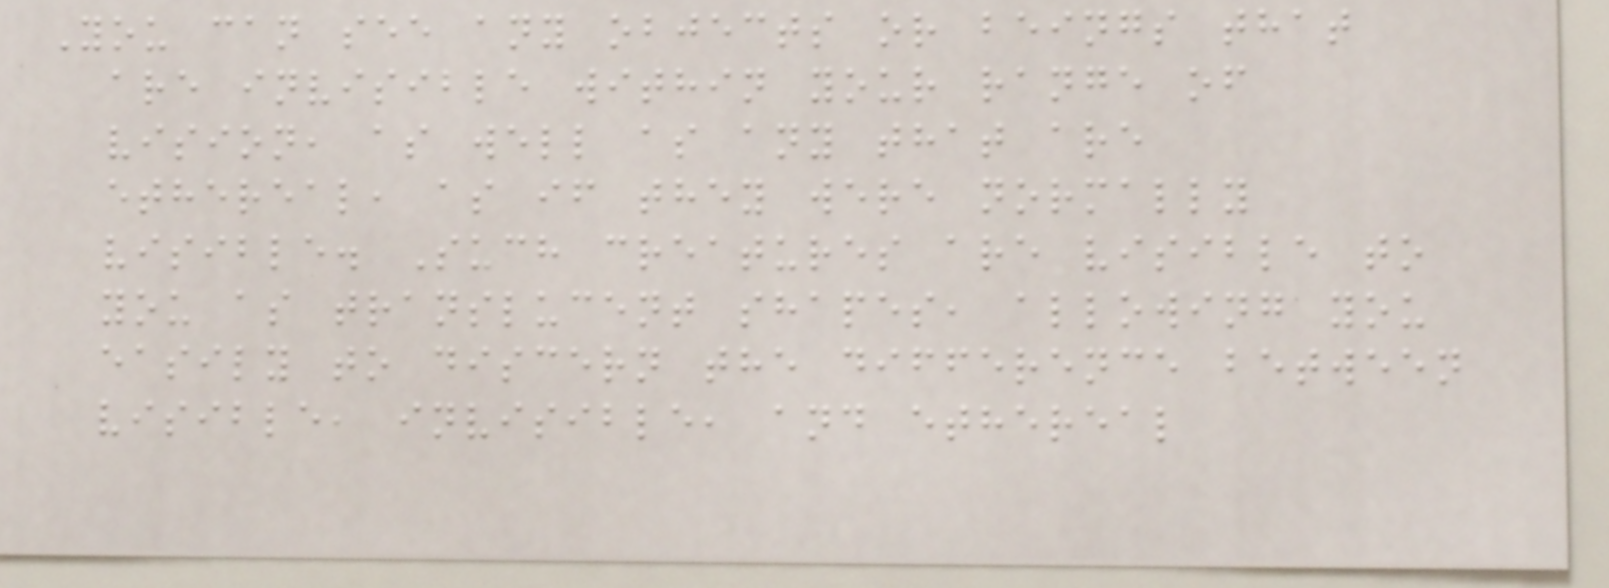You can see any objects or beings that
are invisible within your range of
vision, as well as any that are
ethereal, as if they were normally
visible. Such creatures are visible to
you as translucent shapes, allowing you
easily to discern the difference between
visible, invisible, and ethereal
